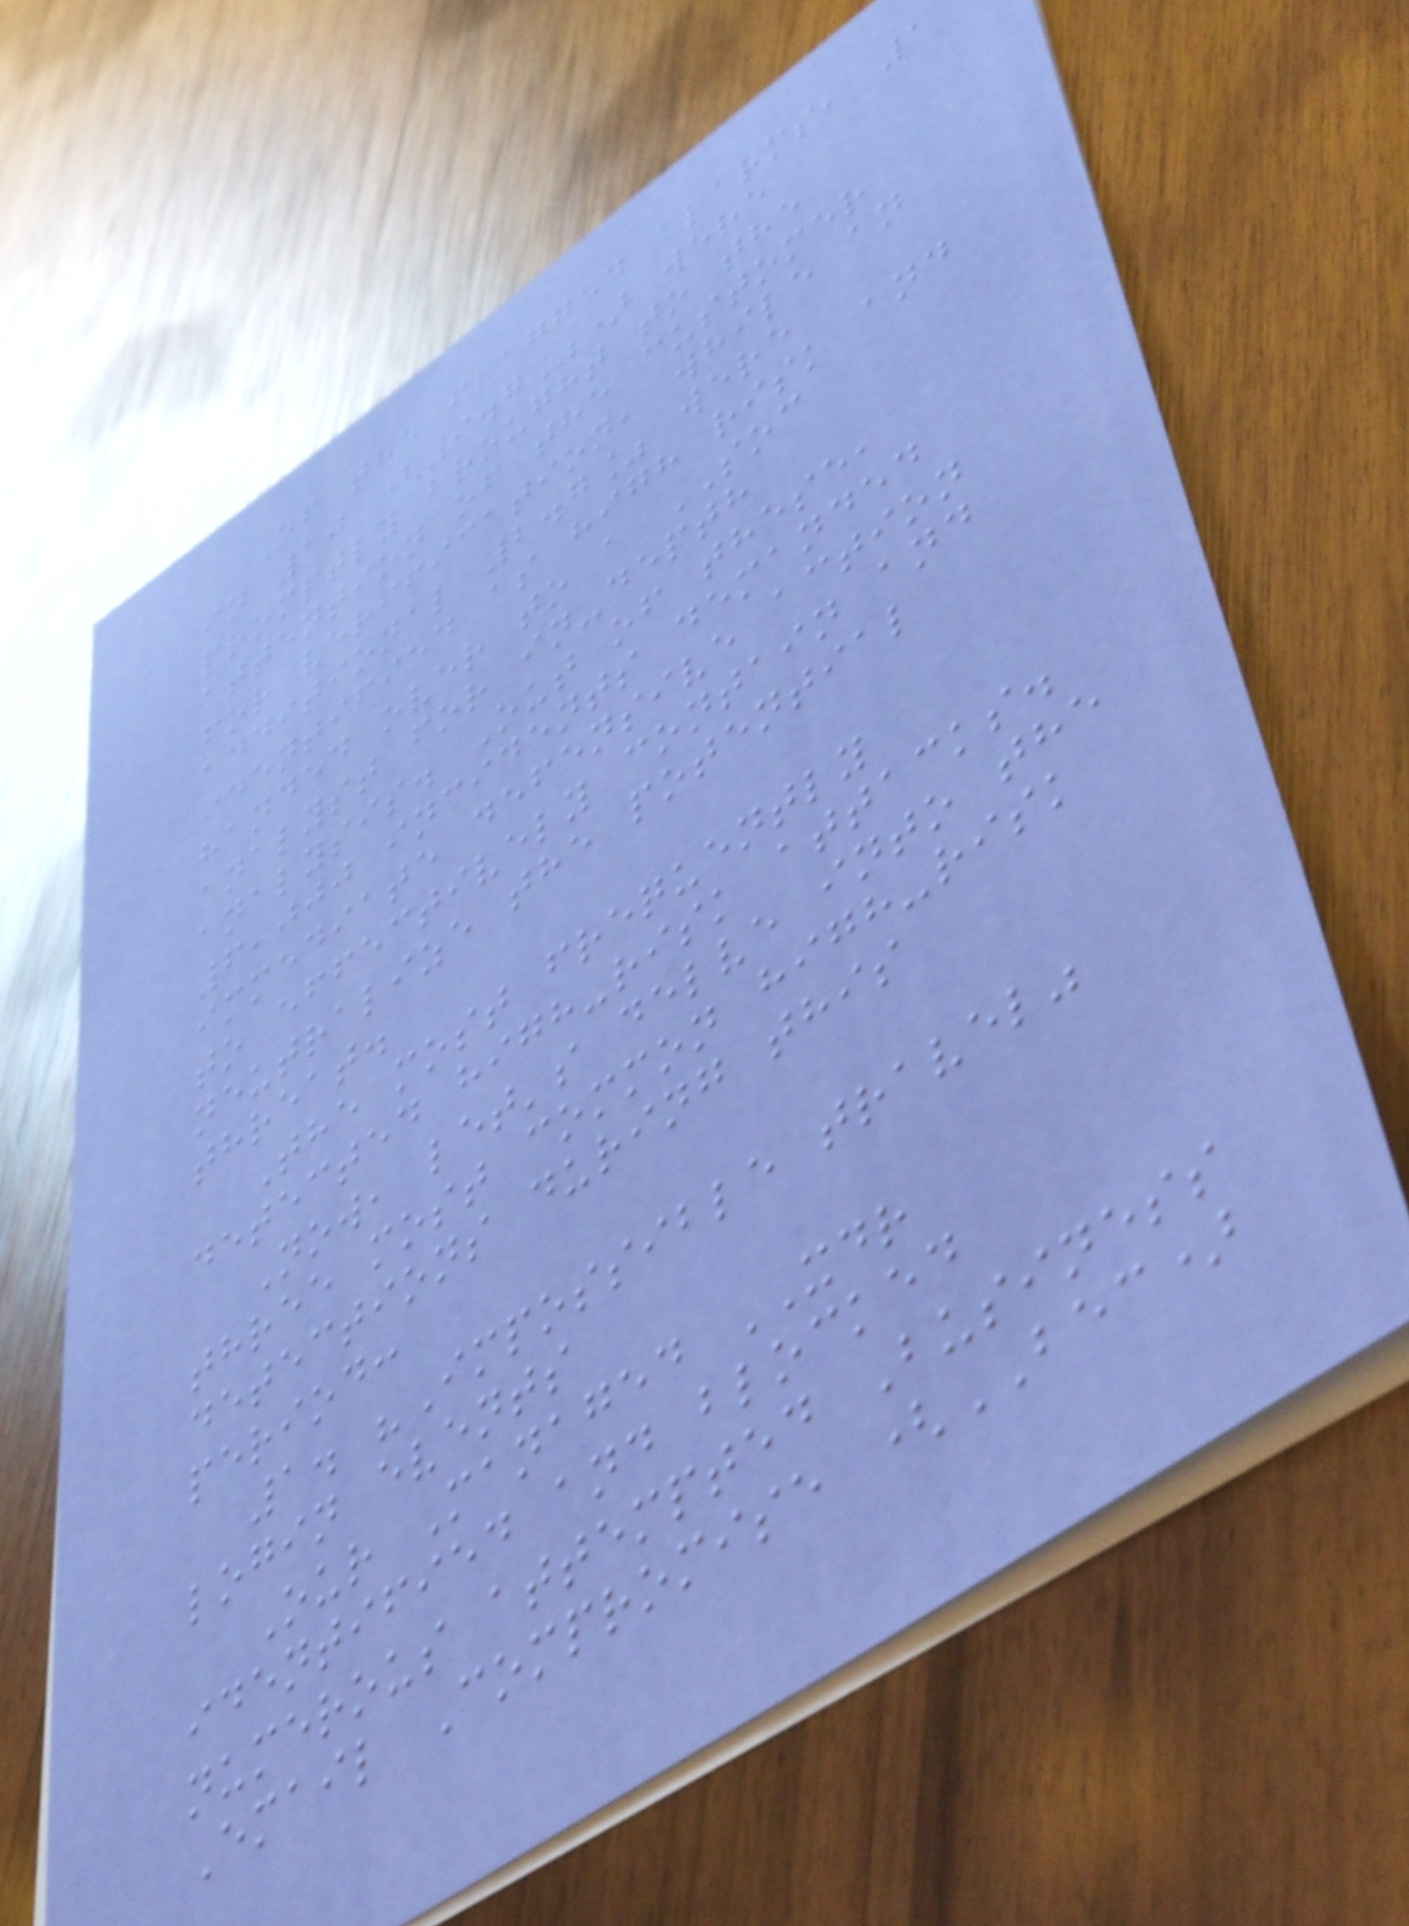Of the flagged alarms, 1
in 10 (9.7%) were
promptly brought to the
attention of the customer
for verification, while an
additional 2.7% were
identified as high risk and
handed over to a SOC
analyst for in-depth
analysis. Out of these,
6,000 incidents demanded
immediate defensive action
to effectively contain and
neutralize the potential
threat.
The most frequently
detected high-risk attacks.
Now, let's delve into the
three most common high-risk
detections during this
period:
1. "Impossible travel"
login events
Our Managed XDR
identified and blocked
numerous attempted Business
Email Compromise (BEC)
